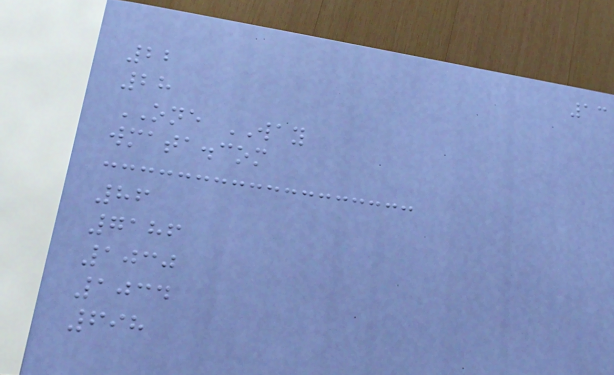13
22
28
ONE WAY
wmata.com
86
7186
1030
1034
698
